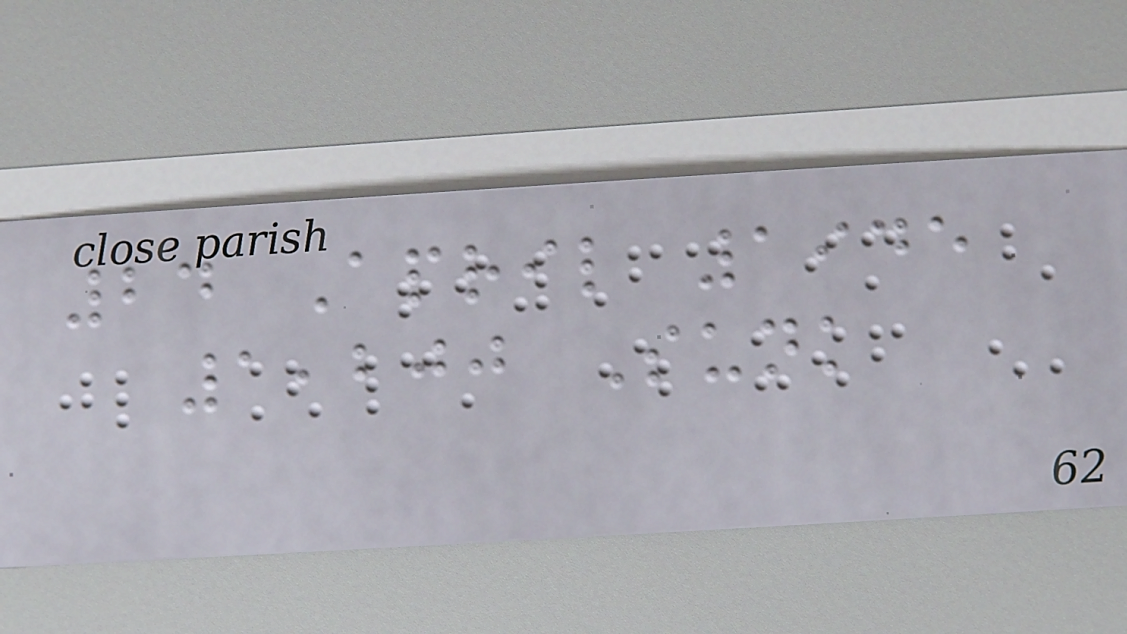24 April 1945
1,200 Sunk
